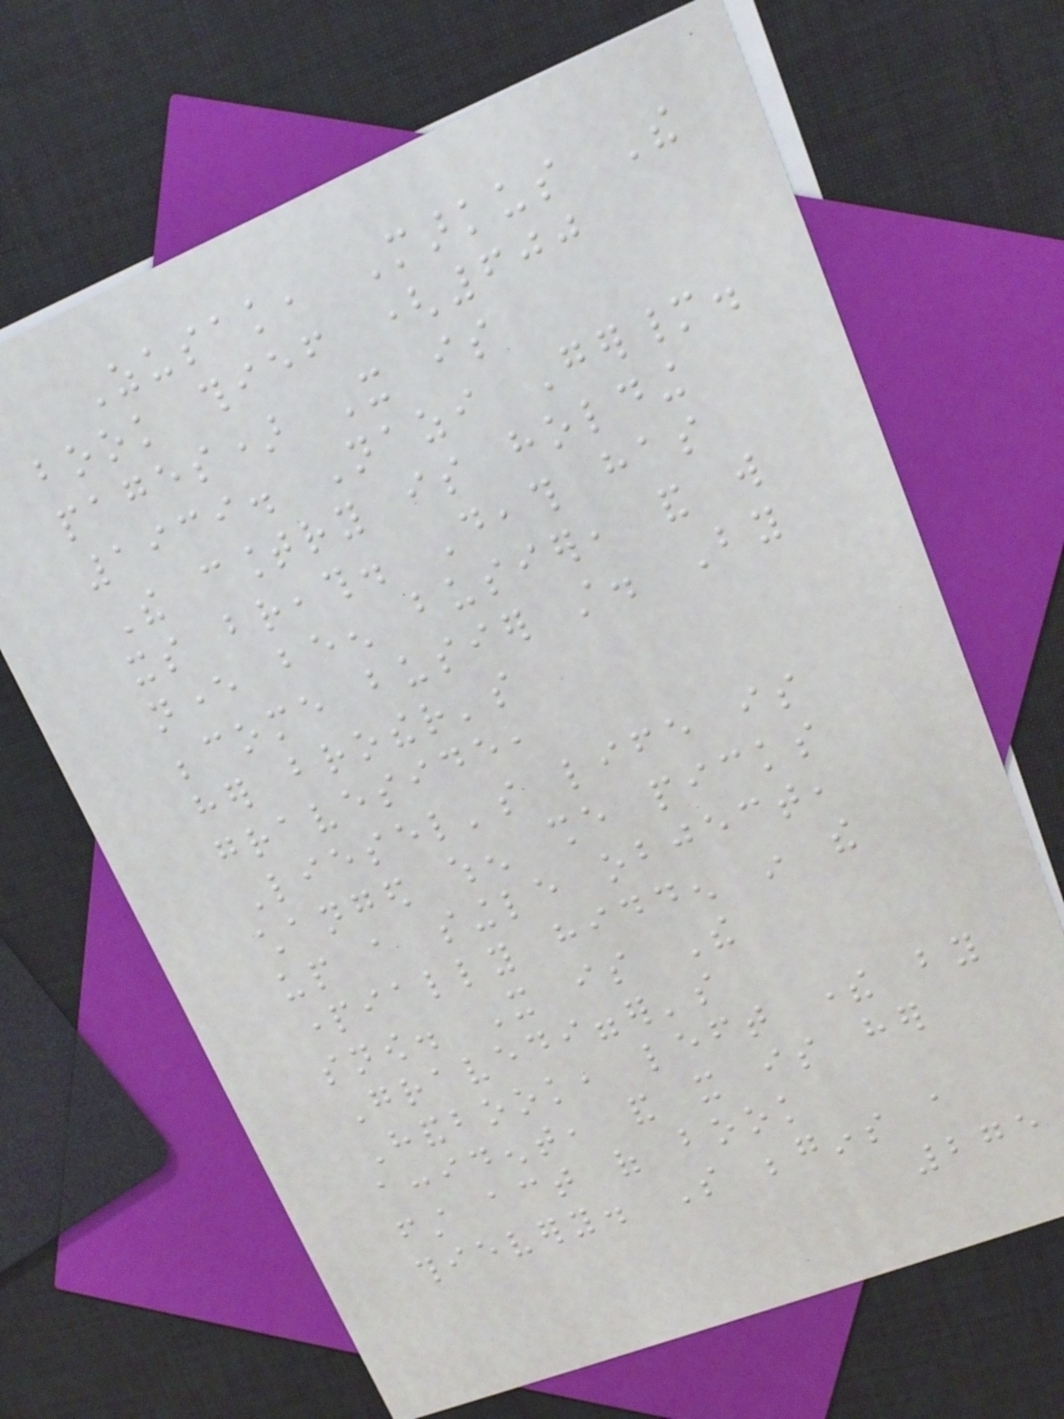Zusak, Markus The
book thief (600
pages) It is
1939. Nazi Germany.
The country is holding
its breath. Death has
never been busier, and will
become busier still. By
her brother's
graveside,
Liesel's life is
changed when she picks
up a single object,
partially hidden in the
snow. It is The
Gravedigger's
Handbook, left there by
accident, and it is her
first act of book
thievery. So begins a
275
